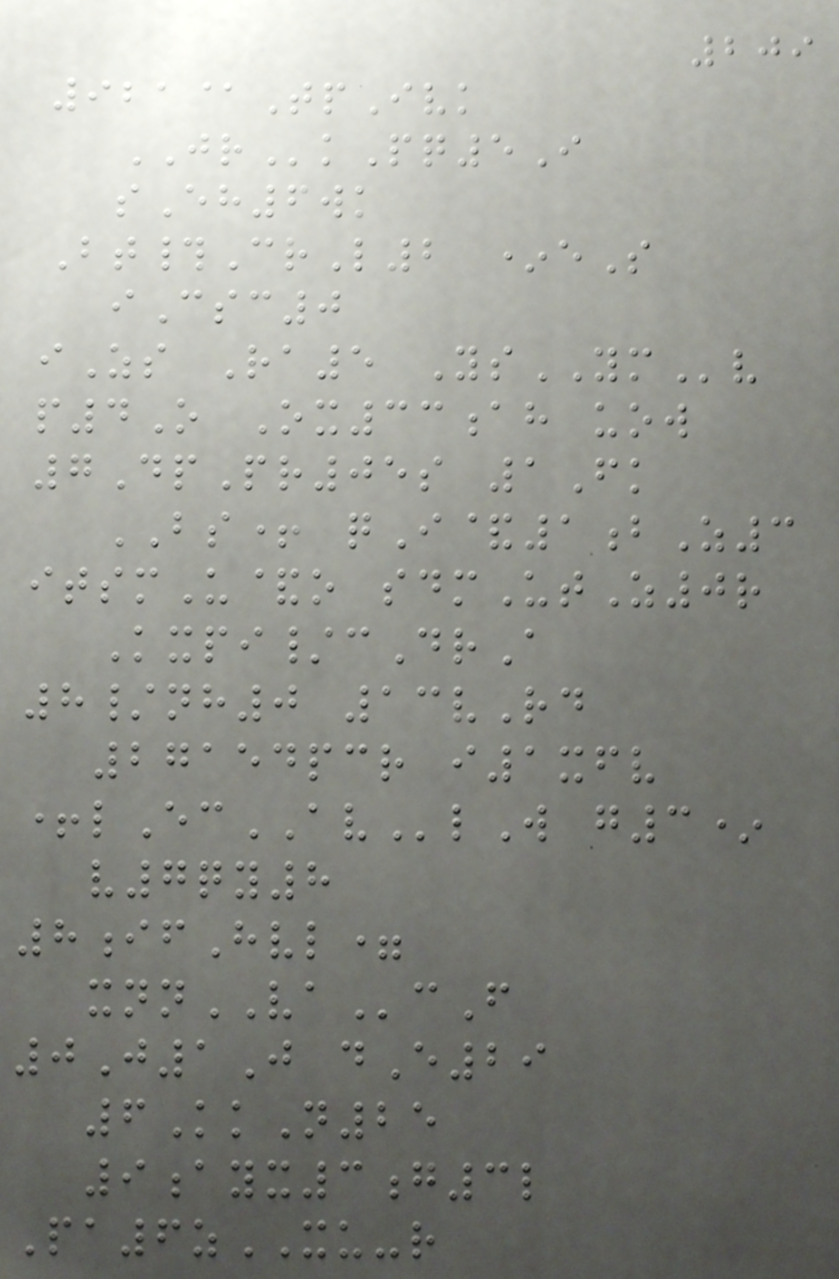209
921@TpIvk
JRkPq5I
sEh6wk
Bt#CrL2 *eS
iCsc0
iZs Ra5 YsYMv
p4O Ox33ah uow
7DpPr05s 1Fk
BS+ qI&1bZ3
itsmU&o sdmUtZ0r
Kxpi/cDrA
8/nh0 13vRd
27154pcr i1xfv
+lEcAVlW g3*
v7qy8
8ifHvl=
xnnVAcF
0J1J dE29
6KkN25
9ayx3g3l
Pa6zXU-r
